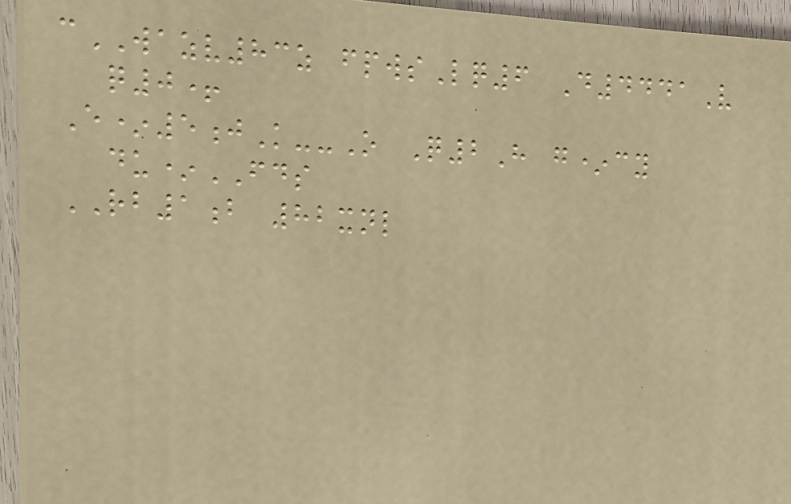cWAZV83z fpwsLq6 D4441V
q0+
E*5jK--O Q2H g*cy
du*FDS
RB1b 82xnl
